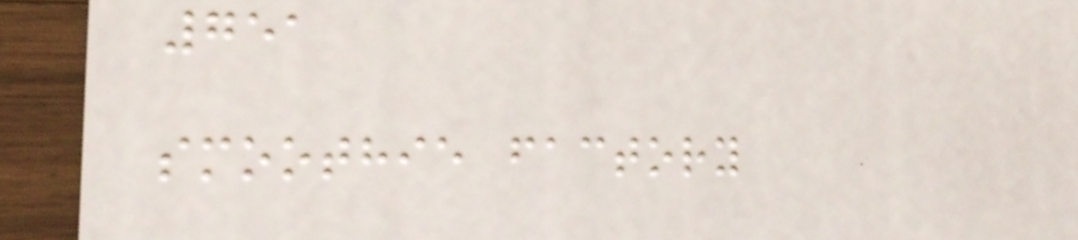751
smoothie factory
